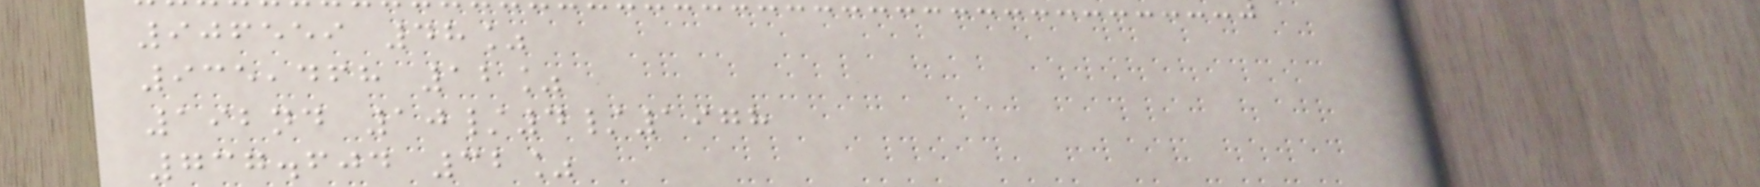906559 48%
935,468 12%
192nd 10/4/1978
737.604 32%
